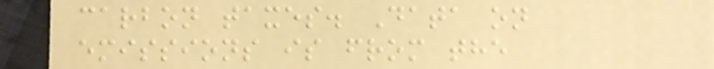carbon taxes. Data on
emissions is from the
